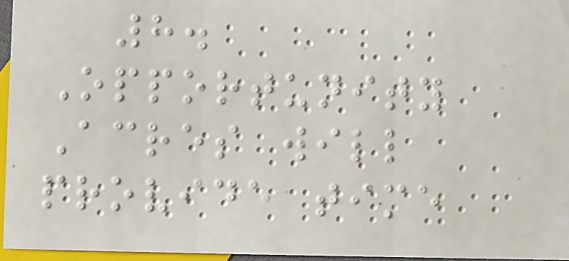8.
Opportunity
Acres will
provide time
